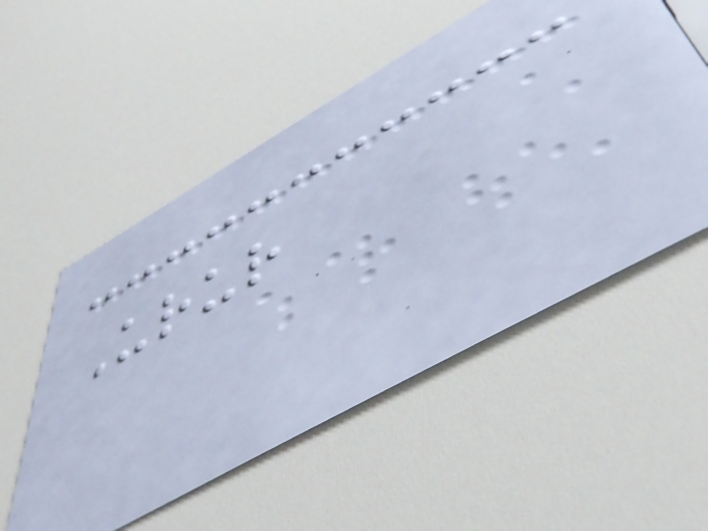Urur
